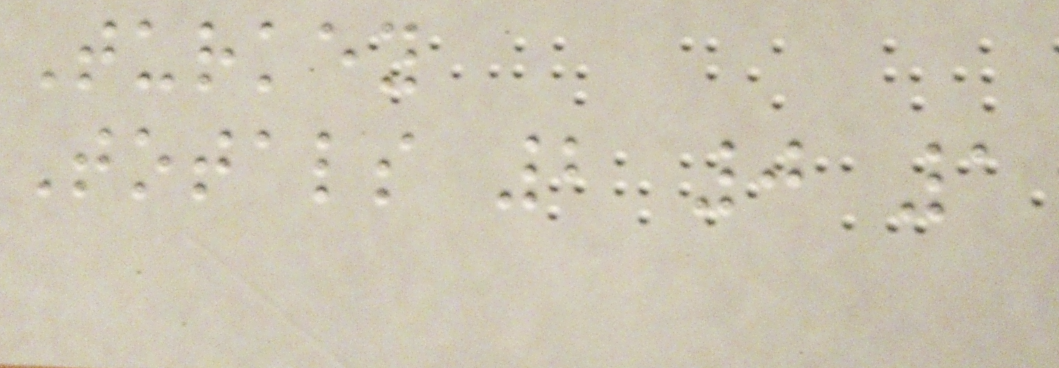Turkey
Totals 2 0 1
